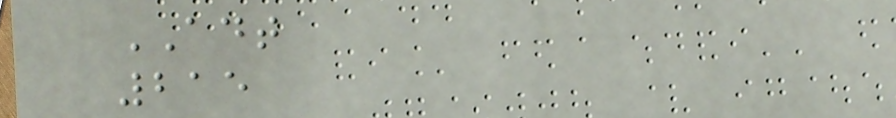ADT
215
